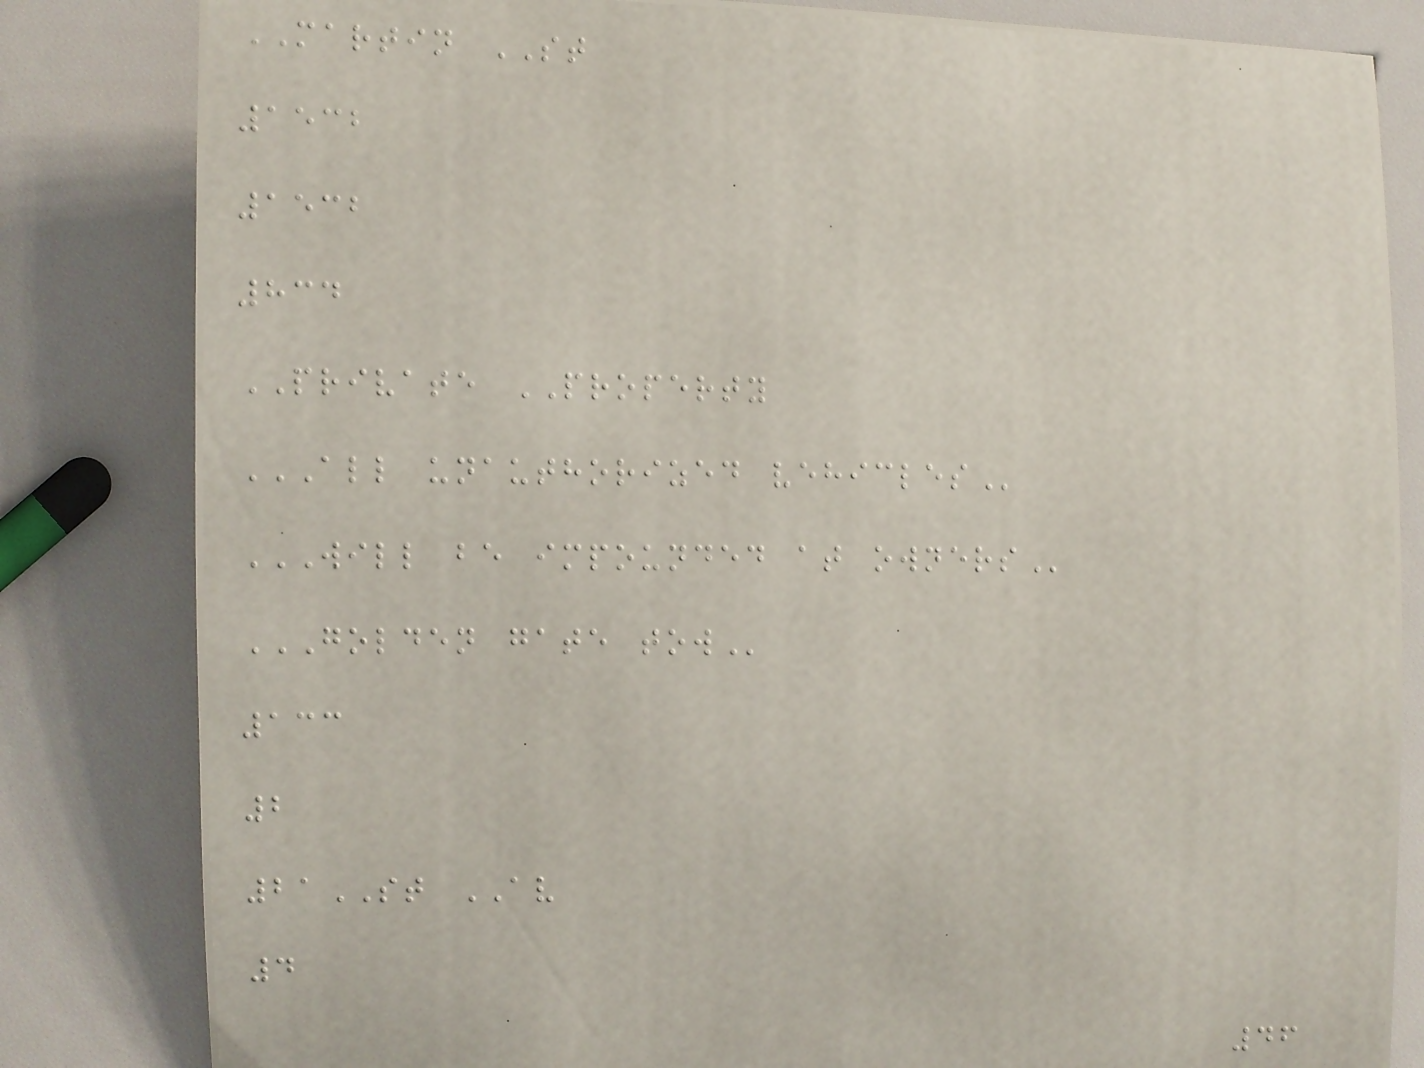MARTIN ST
1532
1532
834
PRIVATE PROPERTY
ALL UNAUTHORIZED VEHICLES
WILL BE IMPOUNDED AT OWNERS
GOLDEN GATE TOW
133
2
21ST AV
4
46
